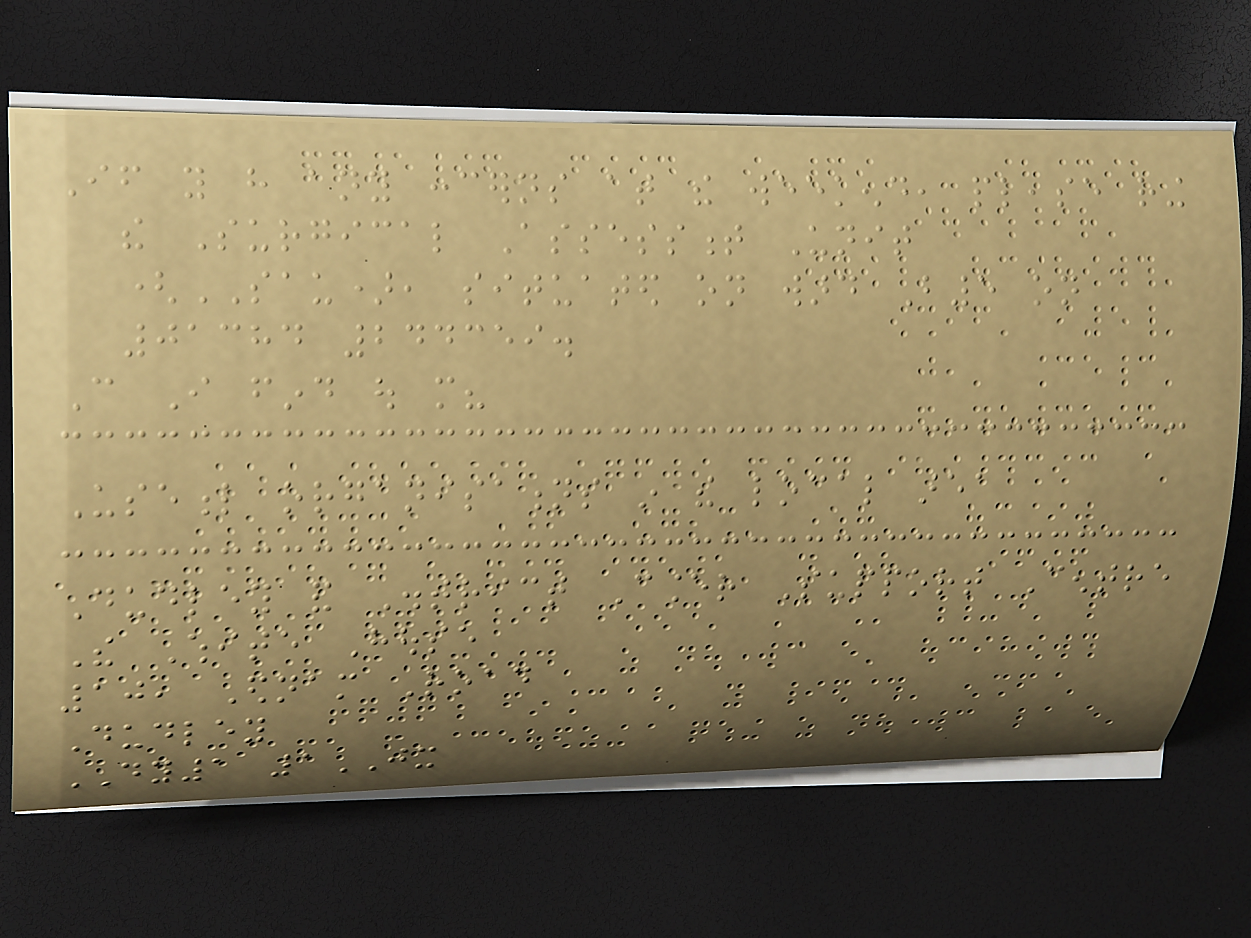If you have any concerns at the weekend, please ring
the Surgical Assessment Unit
(SAU), situated on ward B5 on
01384 244359.
Can I find out more?
Useful organisations in the local area
Dudley and District Cancer Support Centre
The White House
10, Ednam Road
Dudley
DY1 1JX
